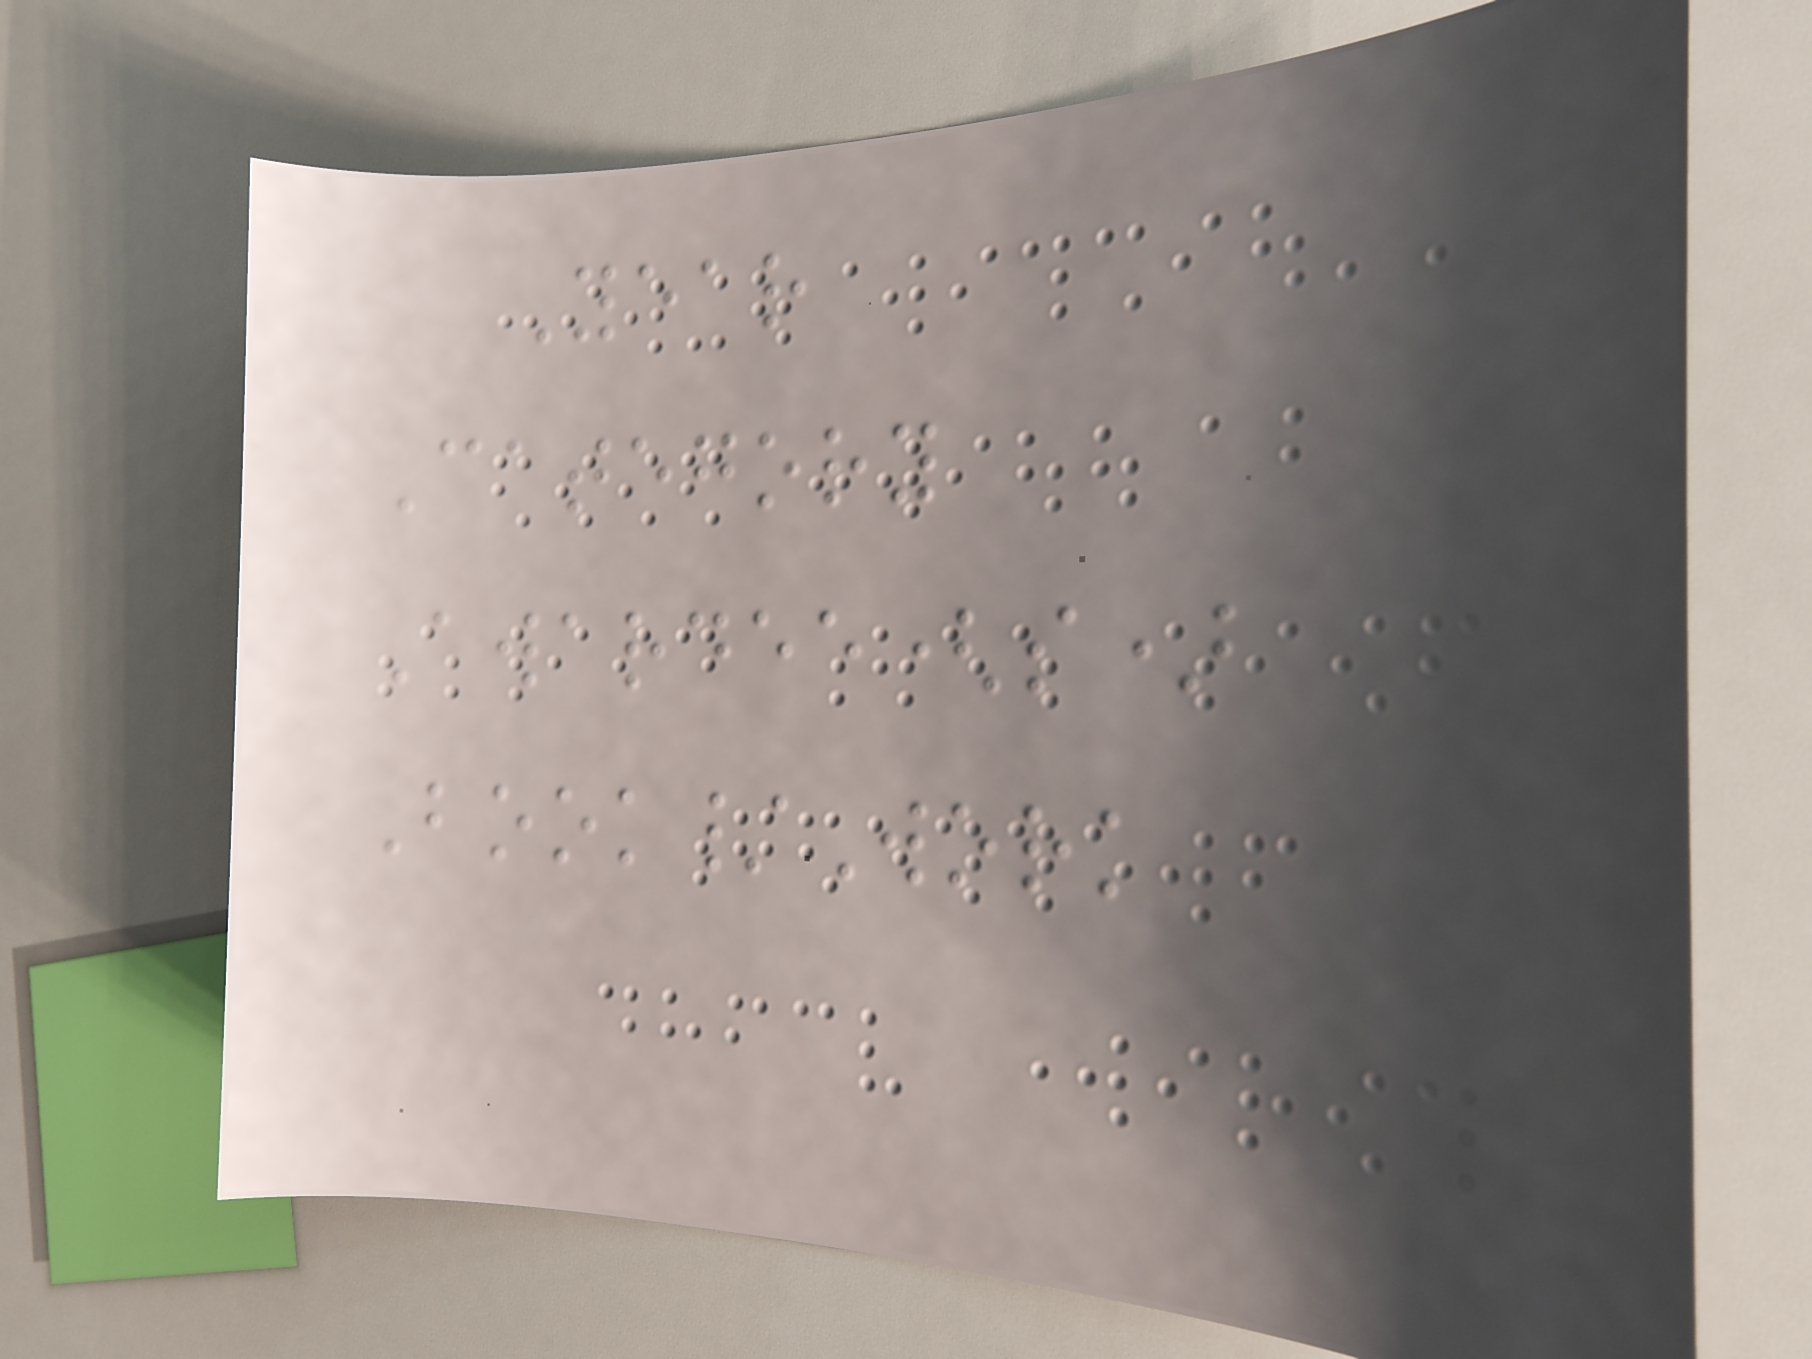Year
Category
Awardee(s)
Book/Work
